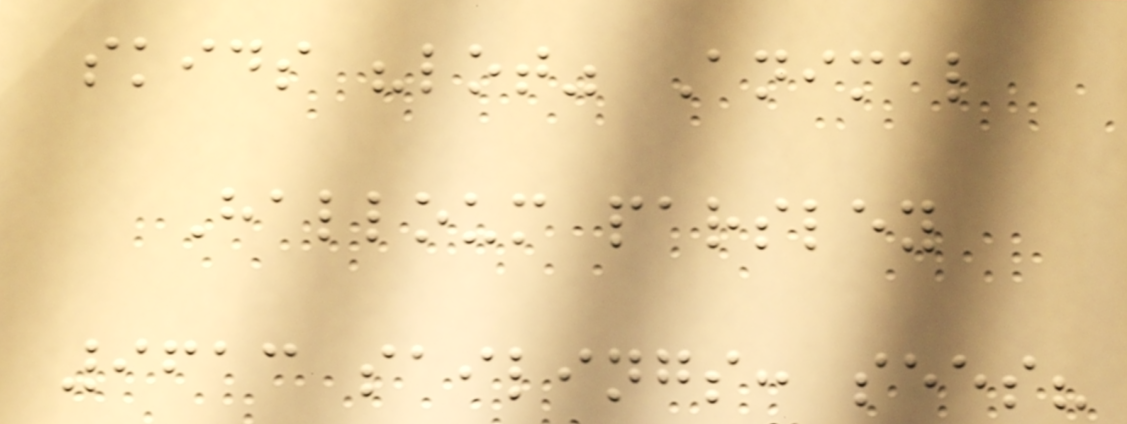skids "lot" Animal
Halloum parsley
9613 sailings: sees?
